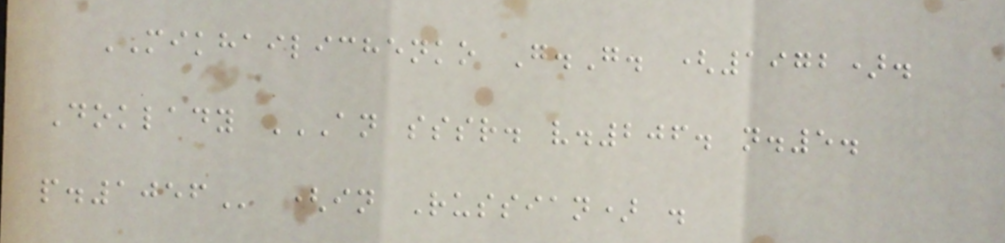MIKHAILICHENKO G.G. (1972).
Doklady AN SSSR. V.206. N.5.
P.1056 (in Russian) .
